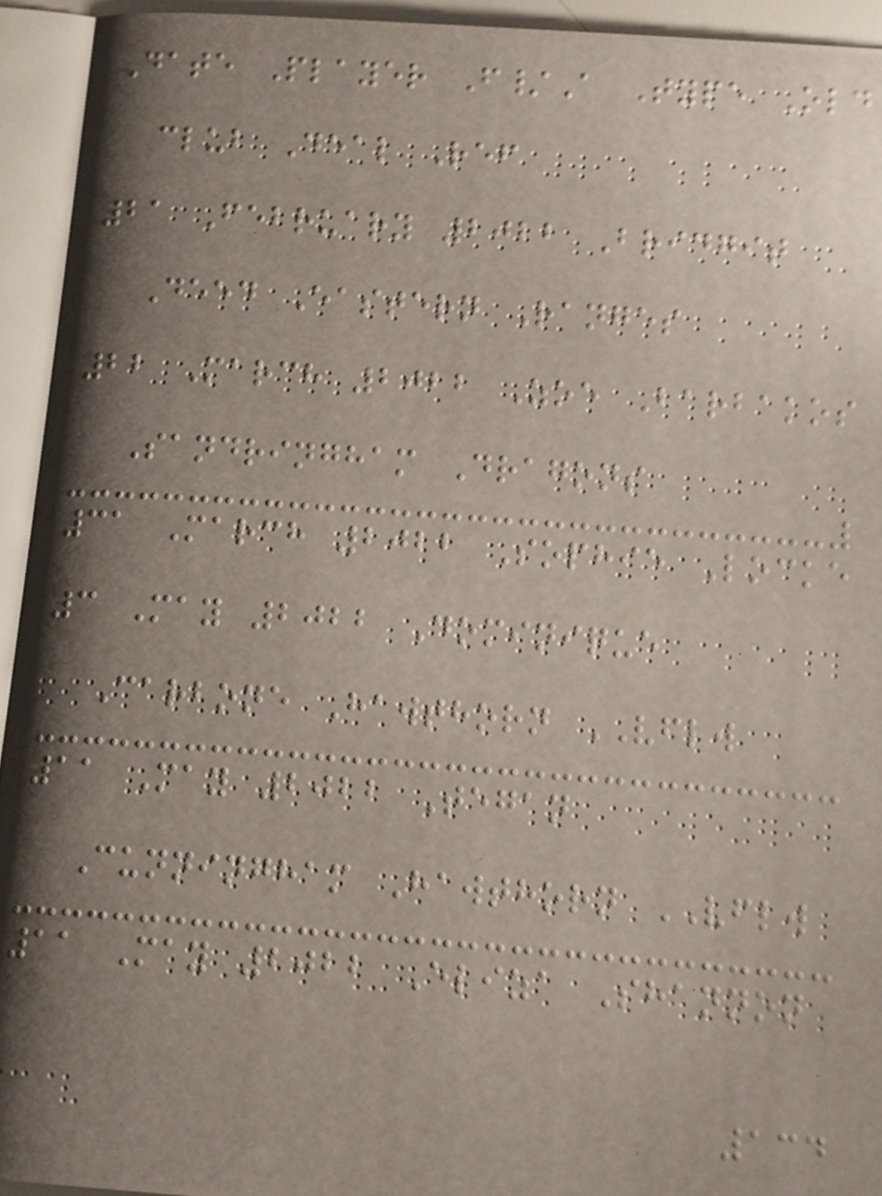Date Player F/A Type Old
club Deal Ref
21 February 2022 Bridgit
Deed Eastern Ranges
22 March 2022 Zoe Barbakos
Sandringham Dragons
31 March 2022 Sophie Locke
3 May 2022 Dominique
Carbone Hawthorn VFLW
11 May 2022 Tegan
Cunningham Hawthorn VFLW
11 May 2022 Eliza Shannon
134
